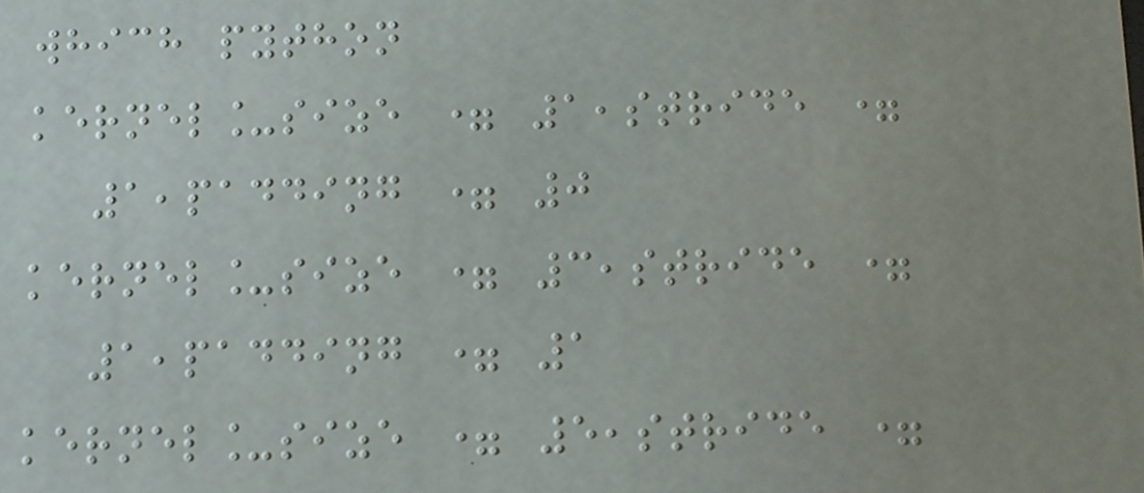which python
kernel_size = 1,stride =
1,padding = 0
kernel_size = 3,stride =
1,padding = 1
kernel_size = 5,stride =
